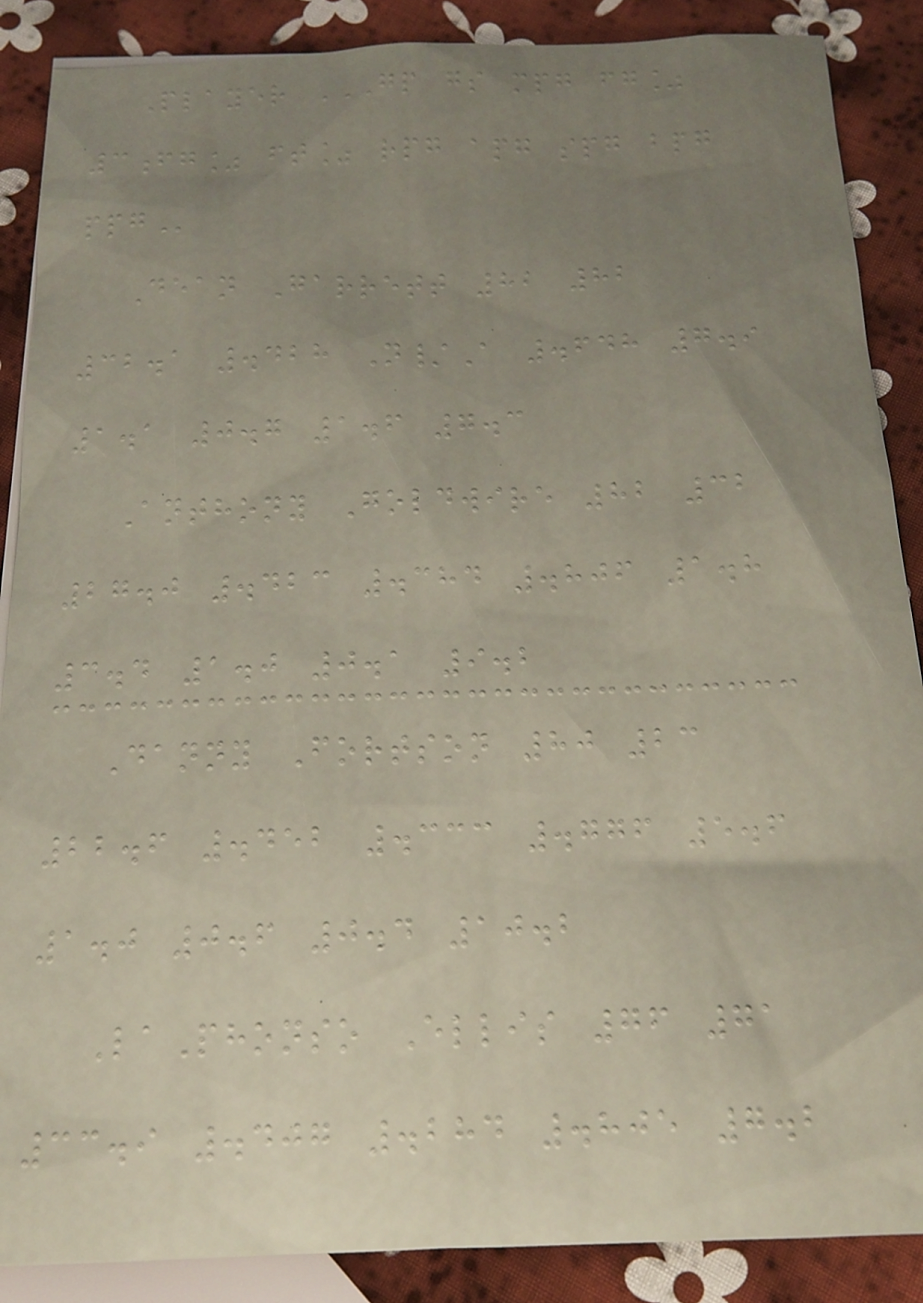Player GP GS MPG FG%
3FG% FT% RPG APG SPG BPG
PPG
Dean Garrett 82 82
32.1 .428 N/A .648 7.9
1.1 0.7 1.6 7.3
Anthony Goldwire 82 32
27.0 .423 .384 .806 1.8
3.4 1.0 0.1 9.2
Danny Fortson 80 23
22.6 .452 .333 .776 5.6
1.0 0.6 0.4 10.2
LaPhonso Ellis 76 71
33.9 .407 .284 .805 7.2
